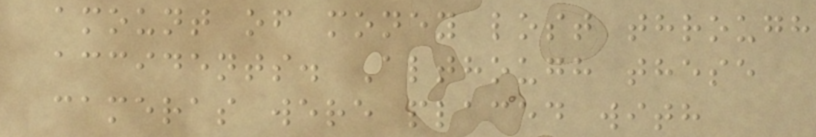amount of money lost through
accidents. Although these
cameras were placed with
